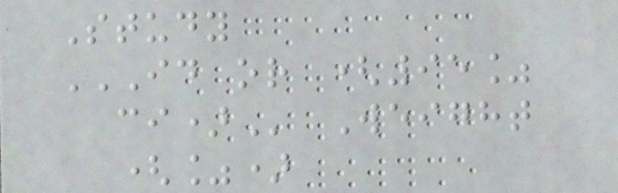Study
ID OR (95%
CI) Weight
(%)
